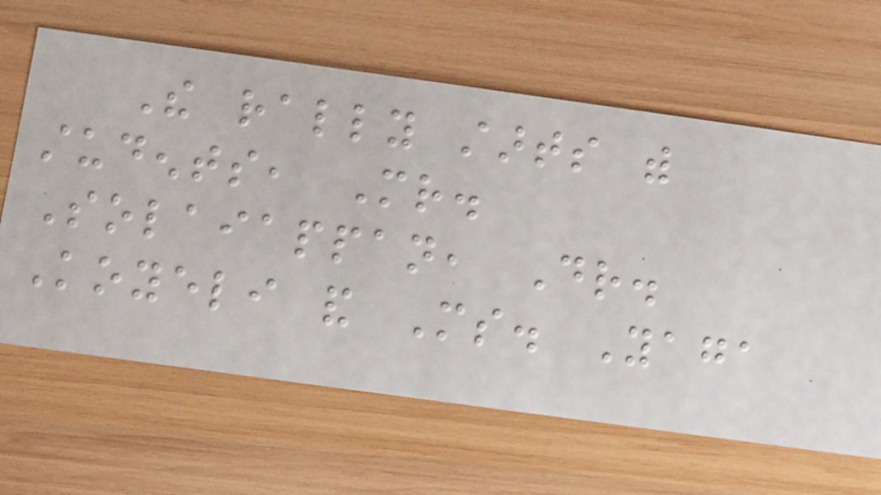The rally starts with
students, Mr.
Solaiappan, Dr.
Koyeli and Ms. Yaga
